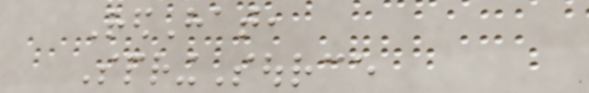RedHat,
SpringSource
